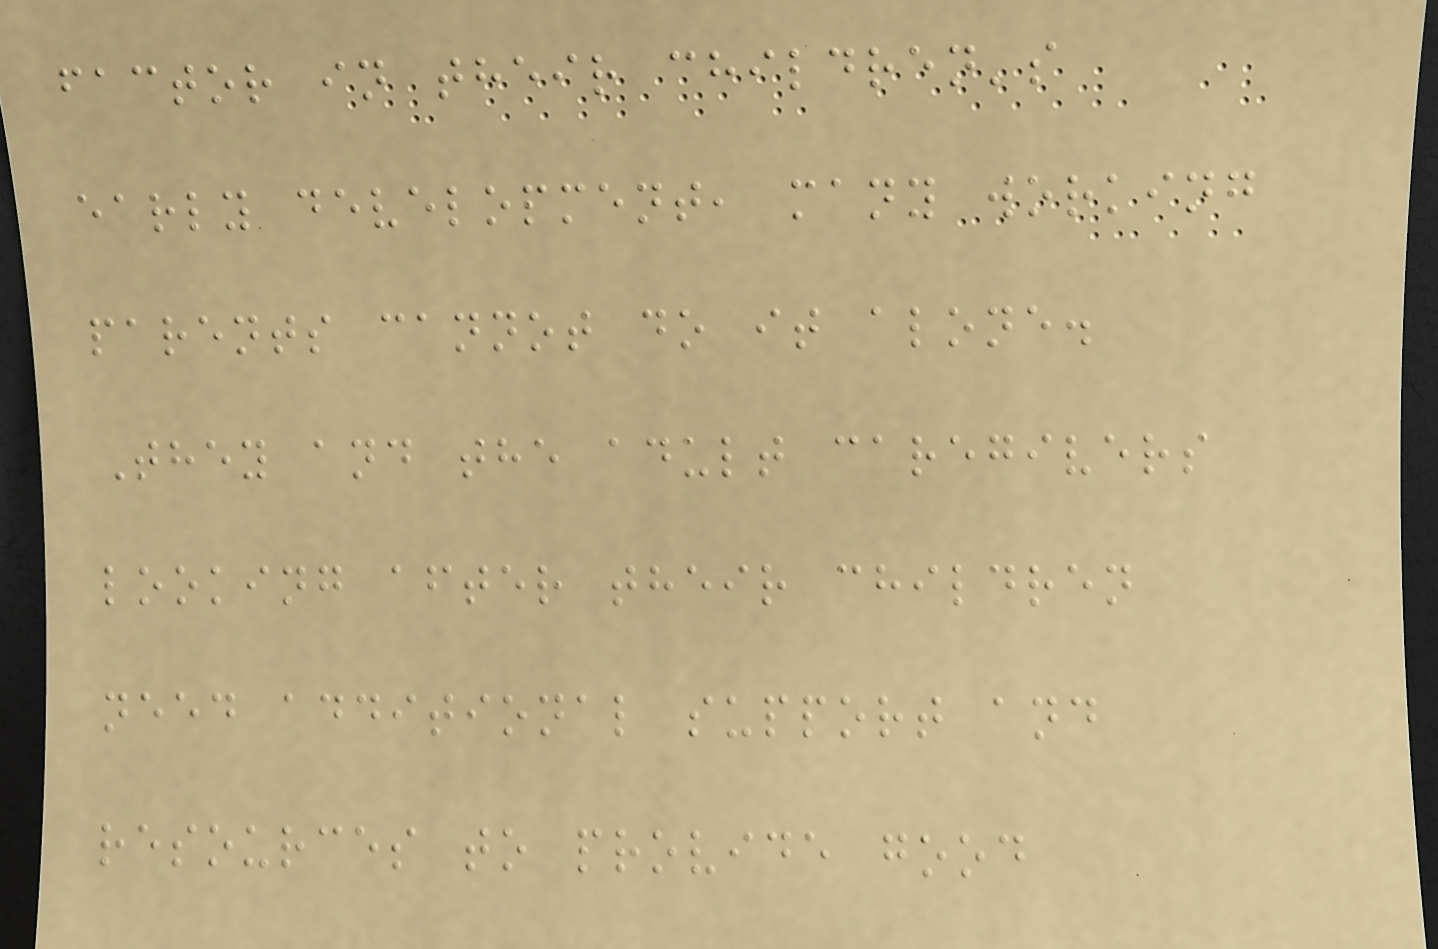factor in their children's
early development, many working
parents cannot do it alone.
They and the adult caregivers
looking after their children
need additional support and
resources to provide good
